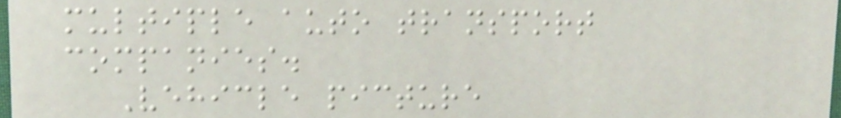multiple auto transport
companies.
Vehicle picture
